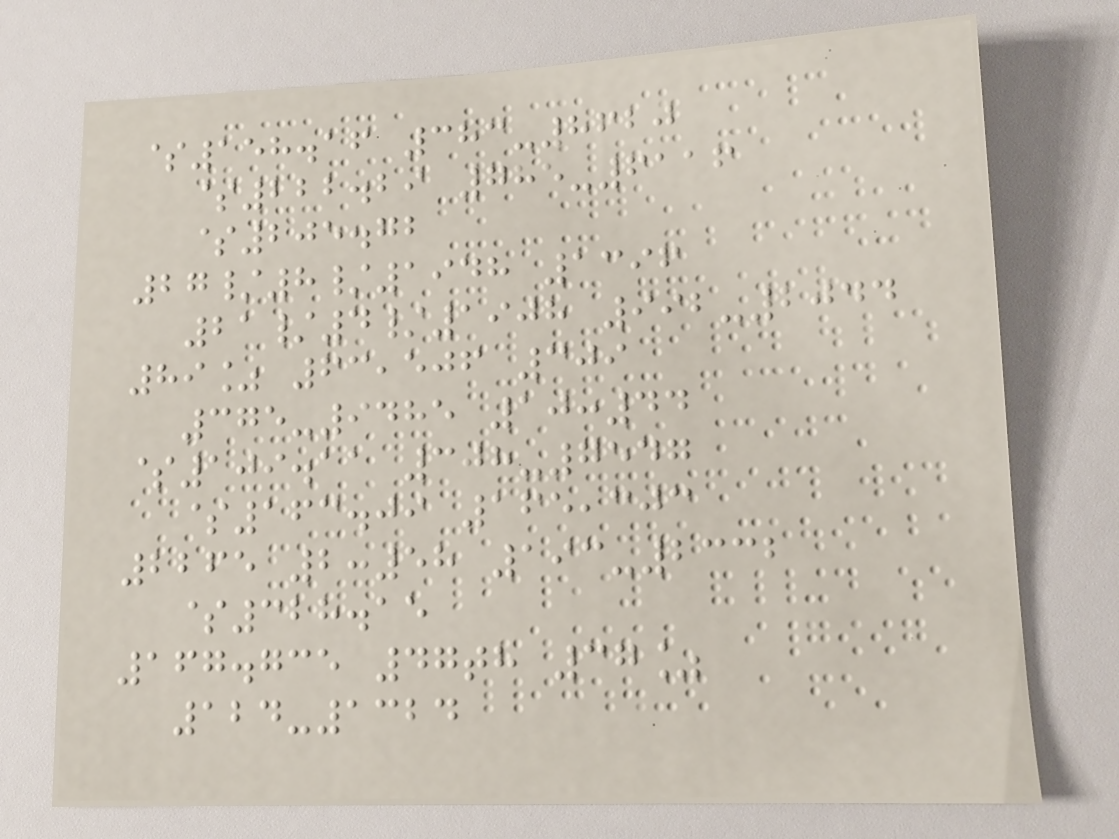$158.16 383-8620
$222.29 785-6116
$205.72
27/8/1948 1396
21/4/1908 992-2044
89% 63,506 309
375-9485 10:44
$109.11 308-7547
$163.09 165,303
2265 2:58 193-2332
$328.15
167.735 47th 37%
124-1324
